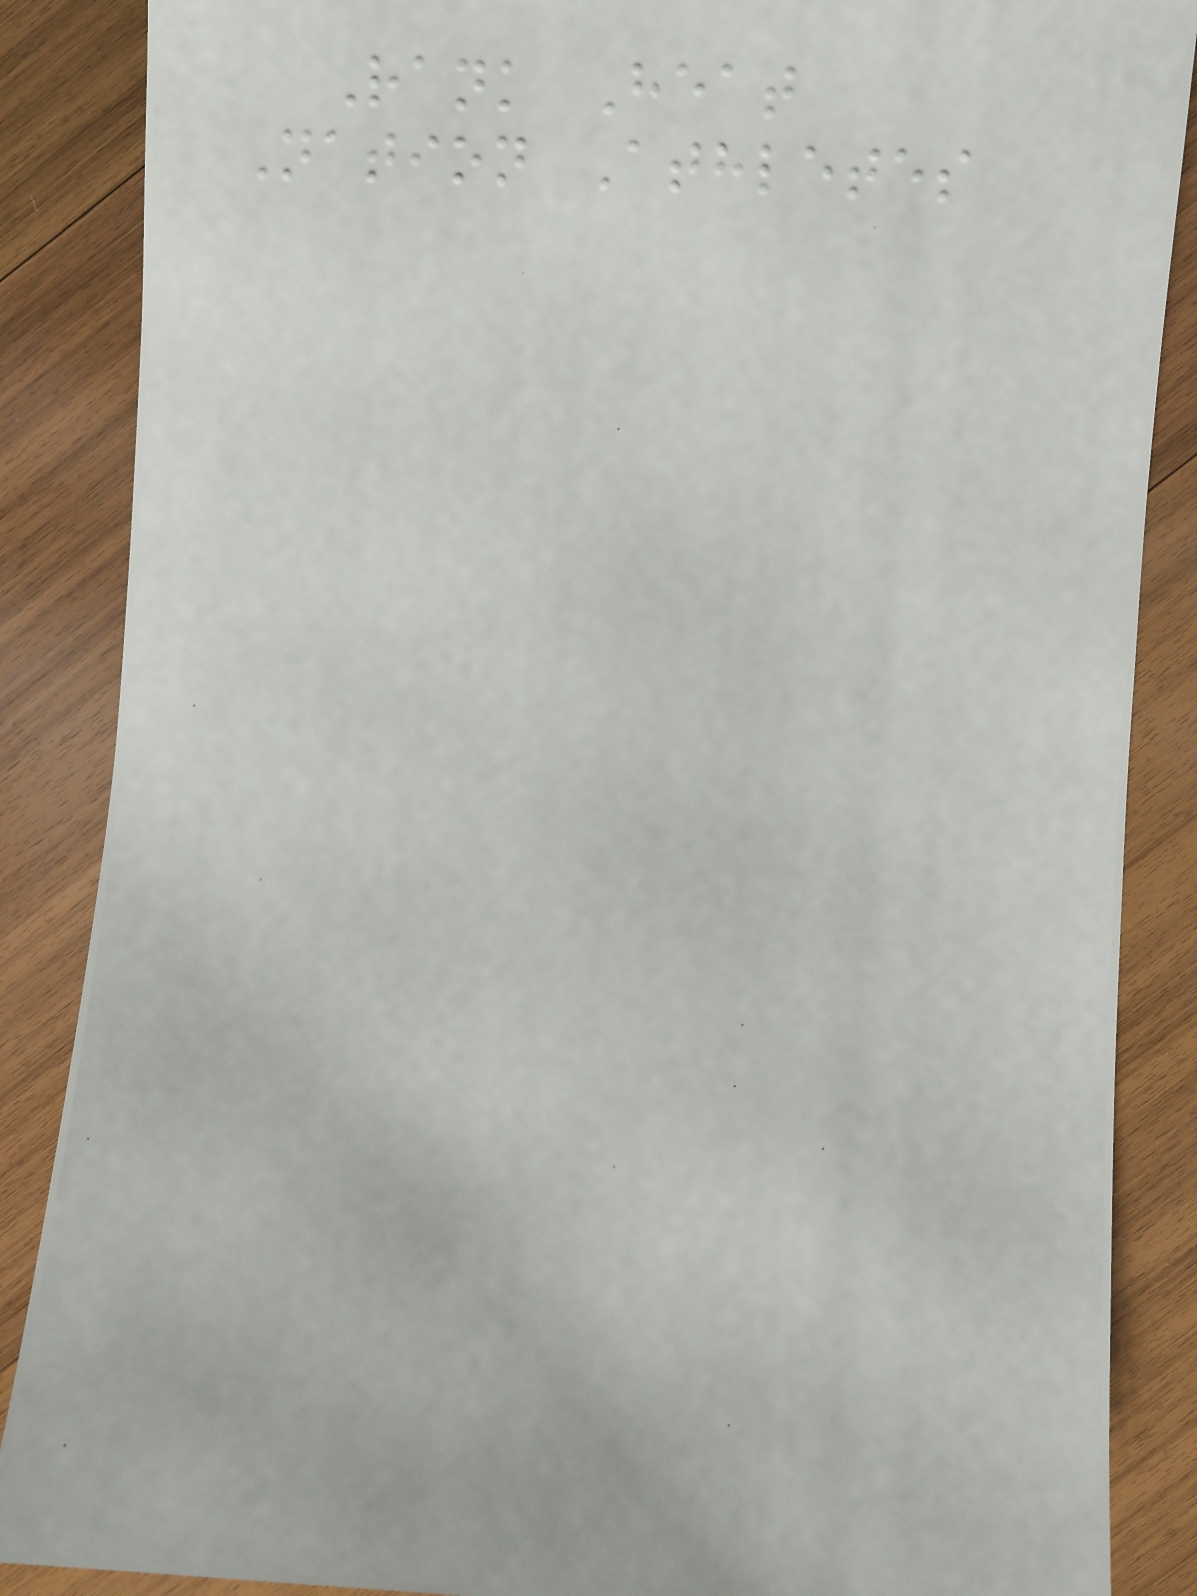Rank Heat
Nation Athletes
